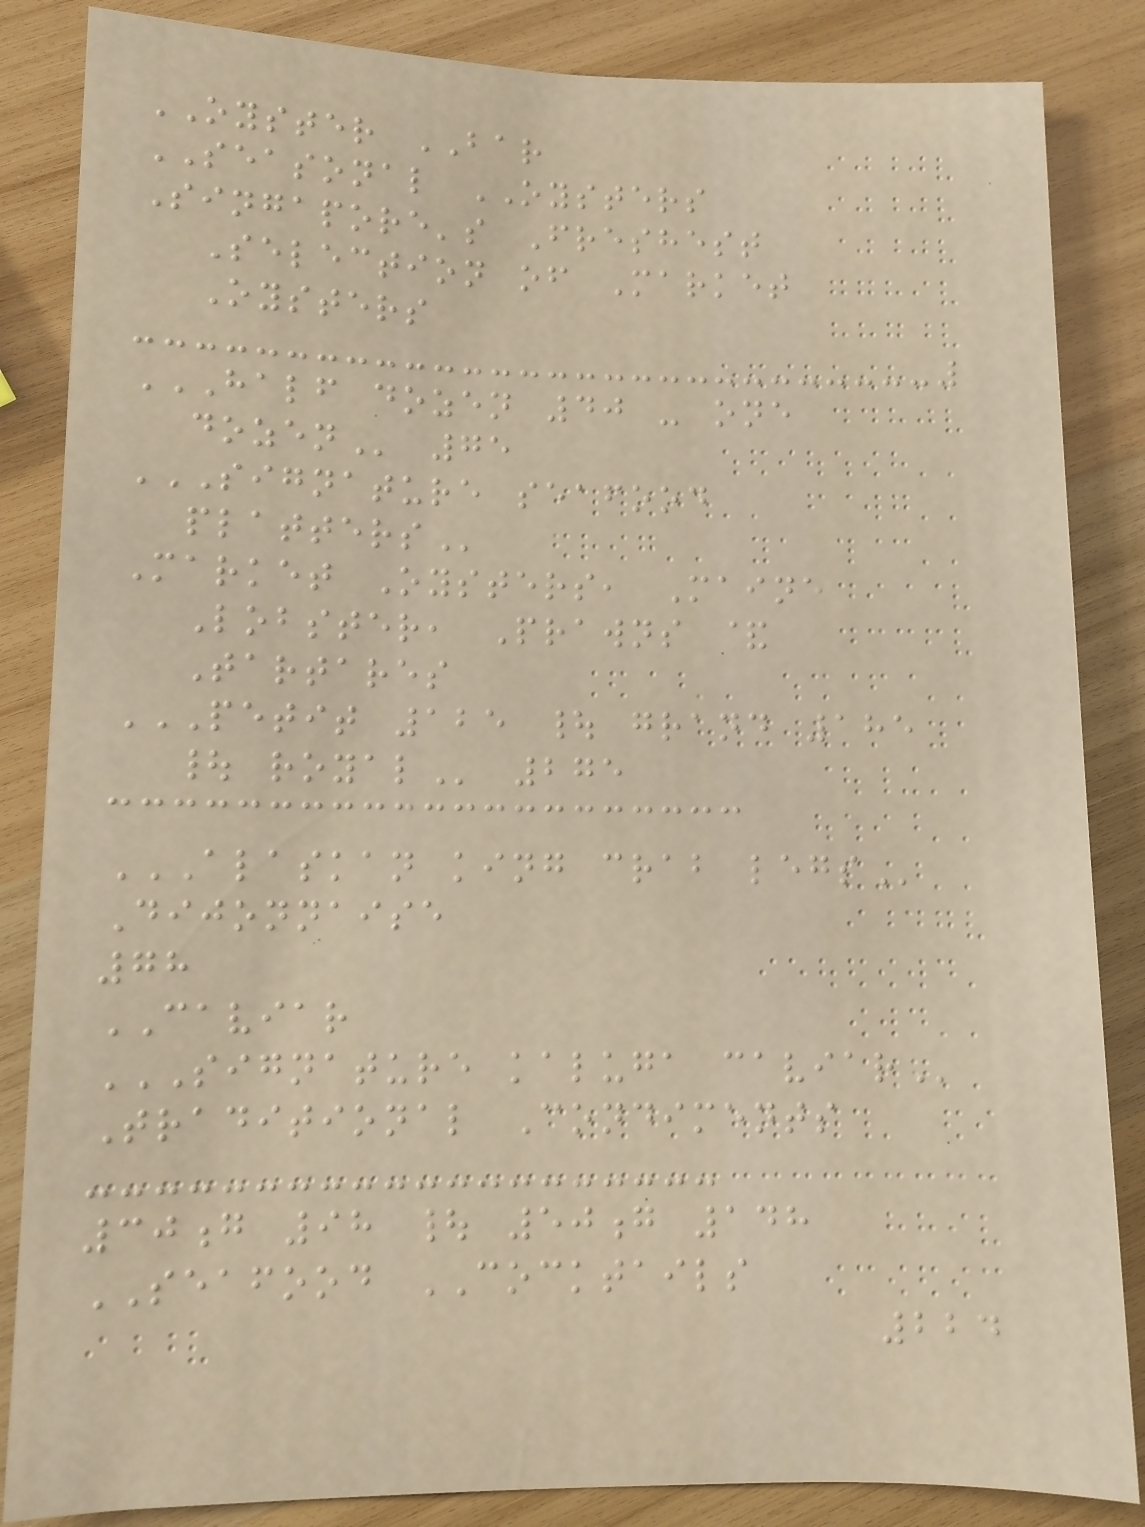OYSTER BAR
SEASONAL OYSTERS
Singapore's Freshest
Selection of Market
Oysters
HALF DOZEN 40 - ONE
DOZEN 75
SIGNATURE SEAFOOD
PLATTERS
Market Oysters, Maine
Lobster, Prawns &
Tartares
PETIT 125 | GRAND 185
| ROYAL 275
ALASKAN KING CRAB LEGS
Dijonnaise
78
CAVIAR
SIGNATURE KALUGA CAVIAR
Traditional Condiments
30g 98 | 50g 148
SEAFOOD COCKTAILS
224
